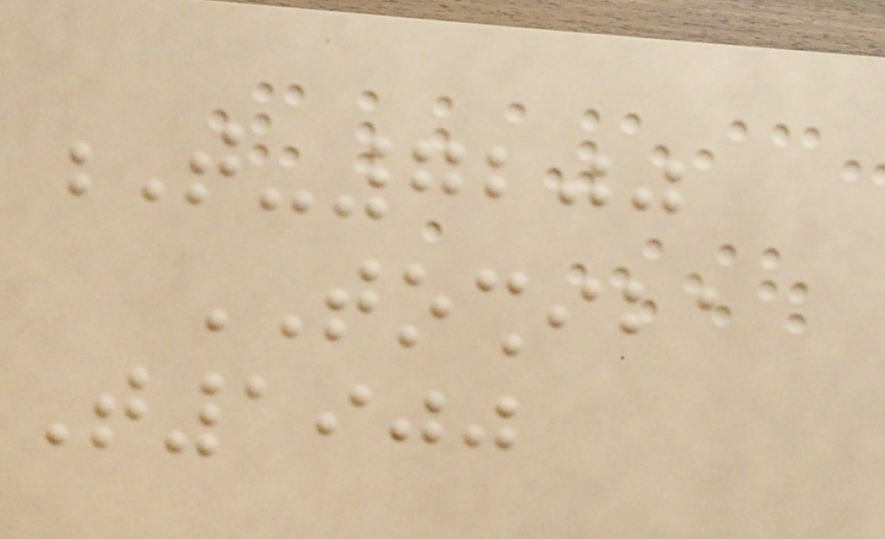T-7200
TOSHIBA
T1900
